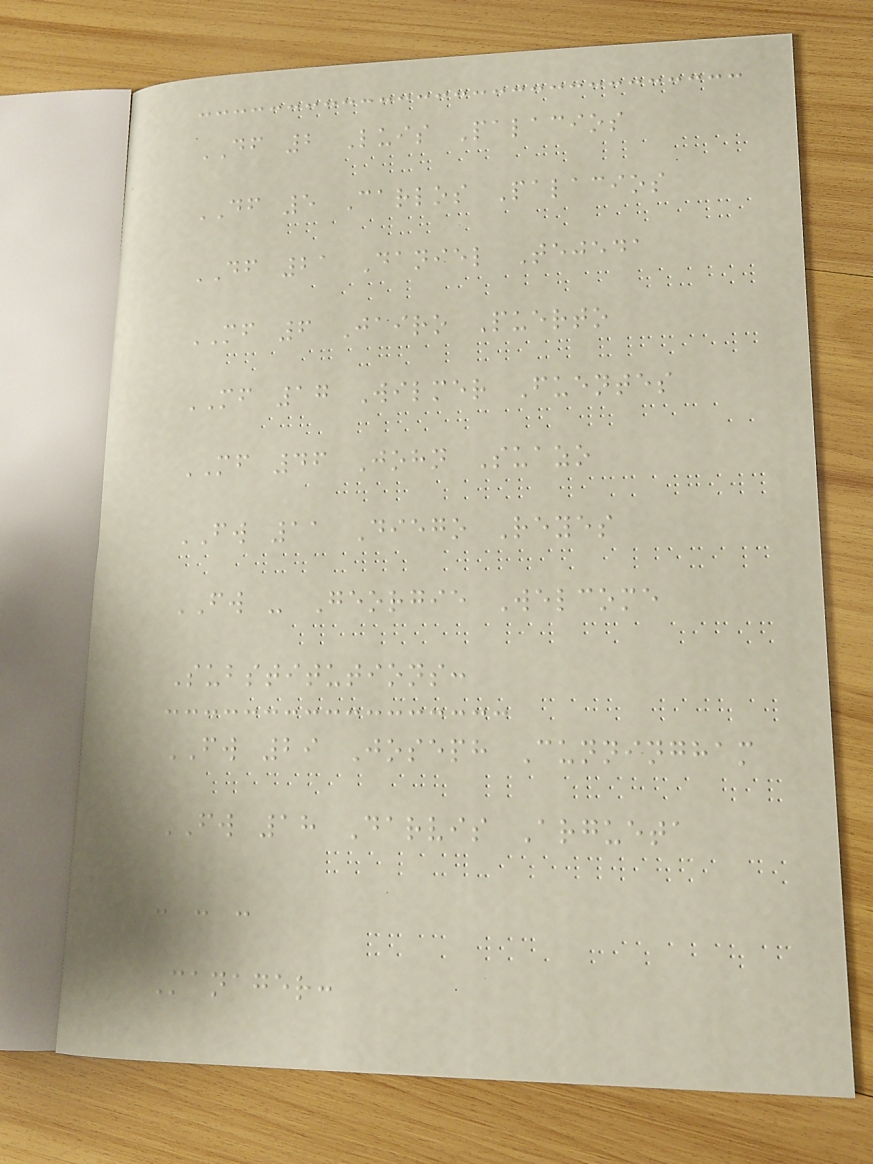DF 2 Luis Palacios
DF 5 Carlos Palacios
DF 21 Daniel Tejeda
MF 6 Jairo Puerto
MF 17 Wilmer Fuentes
MF 46 John Suazo
FW 11 Diego Reyes
FW - Georgie Welcome
Substitutions:
FW 29 Joseph Cunningham
FW 18 Darvis Argueta
- - -
Manager:
